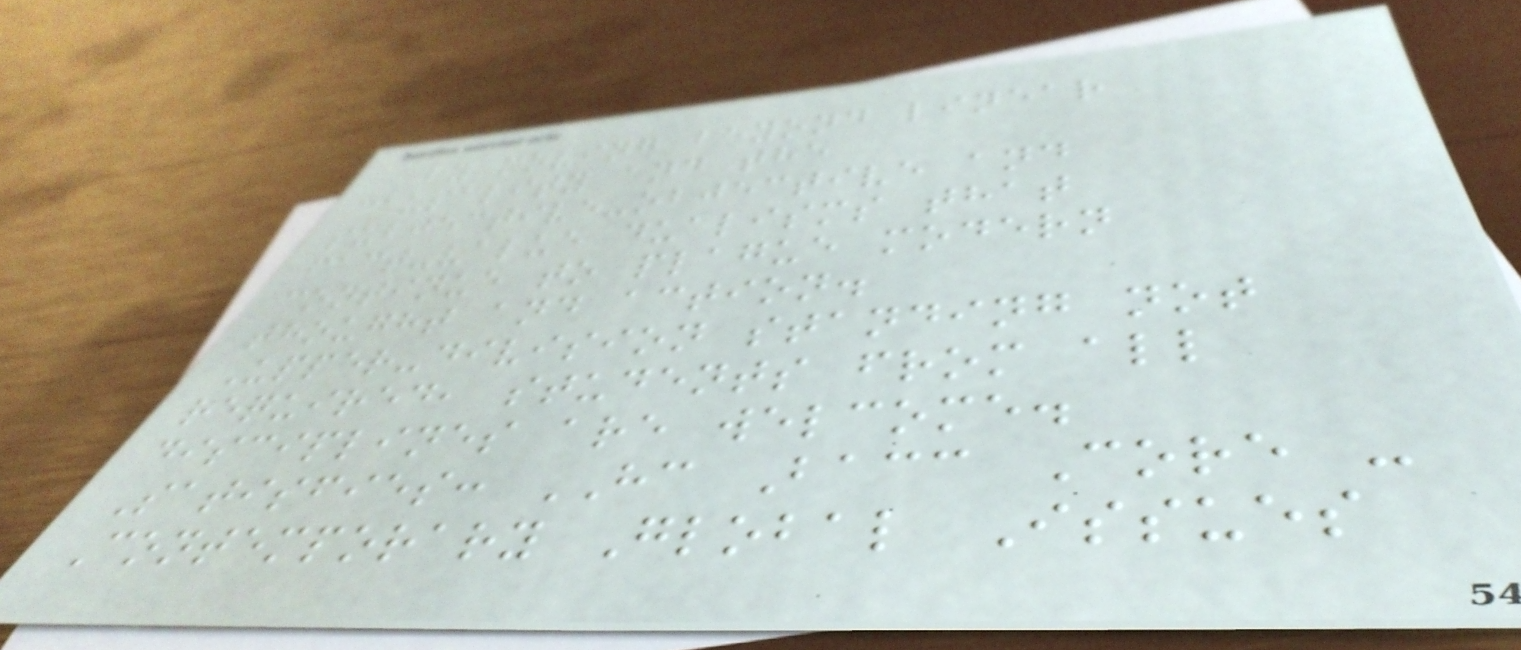by moving beyond linear
causality and the
subjective-objective and
fact-value dualisms that
continue to plague modern
thought and action.
Upper-division standing not
required, students from all
disciplines are welcome.
Satisfies: HC Bacc Core -
Contemporary Global Issues
